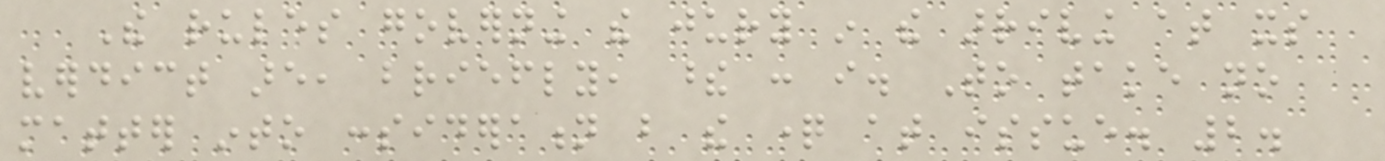The rules governing the jury in the arriving at its
verdict are, briefly, these : i. To take no
matter into consideration but the question at issue. 2.
